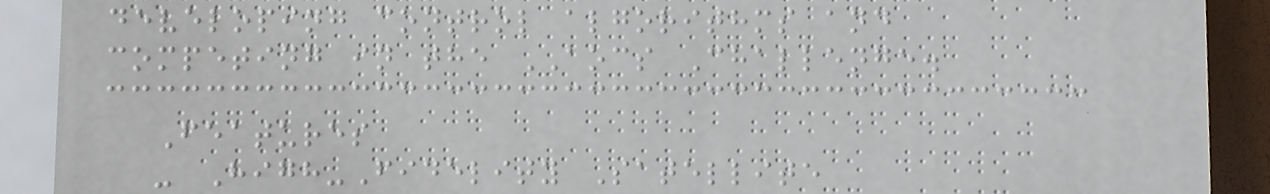developing control algorithms and
competing in the AOCS Challenge.
Features
- High-Fidelity Satellite
